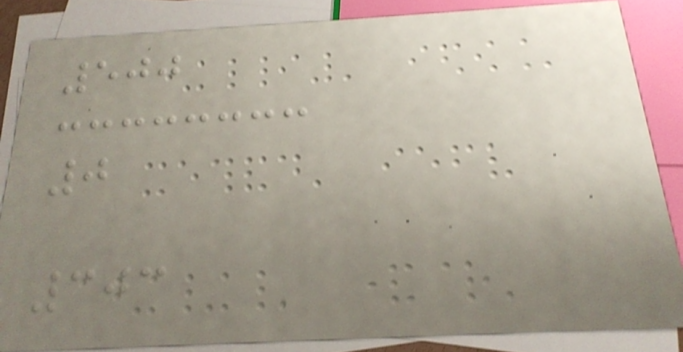500
0
303
